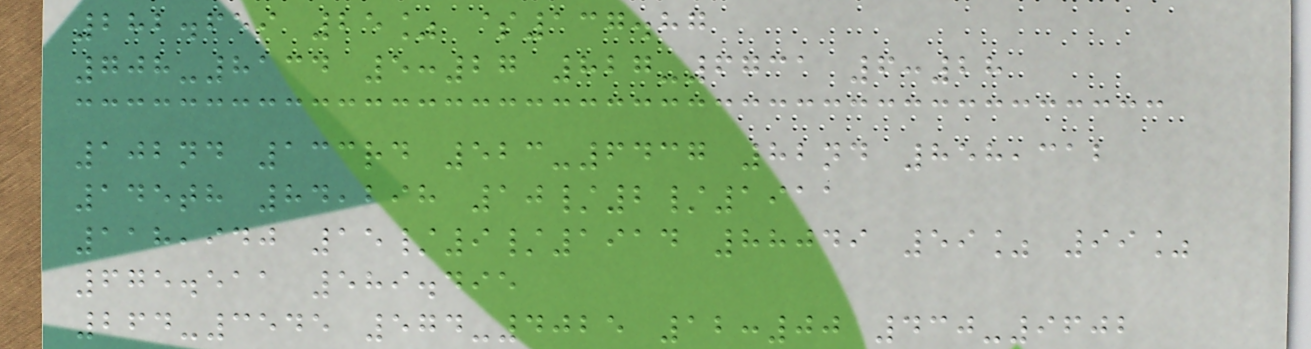282.659 25% $137.87
708-8134 5:27 827-6731 6:28
102nd 133rd 523-6437 82nd 858,312
145th 84,298 10/2/1911
118,940 15/9/1914 88049 59% 99%
675.511 589.495
264-3545 574-4025 12:00 430-9602
